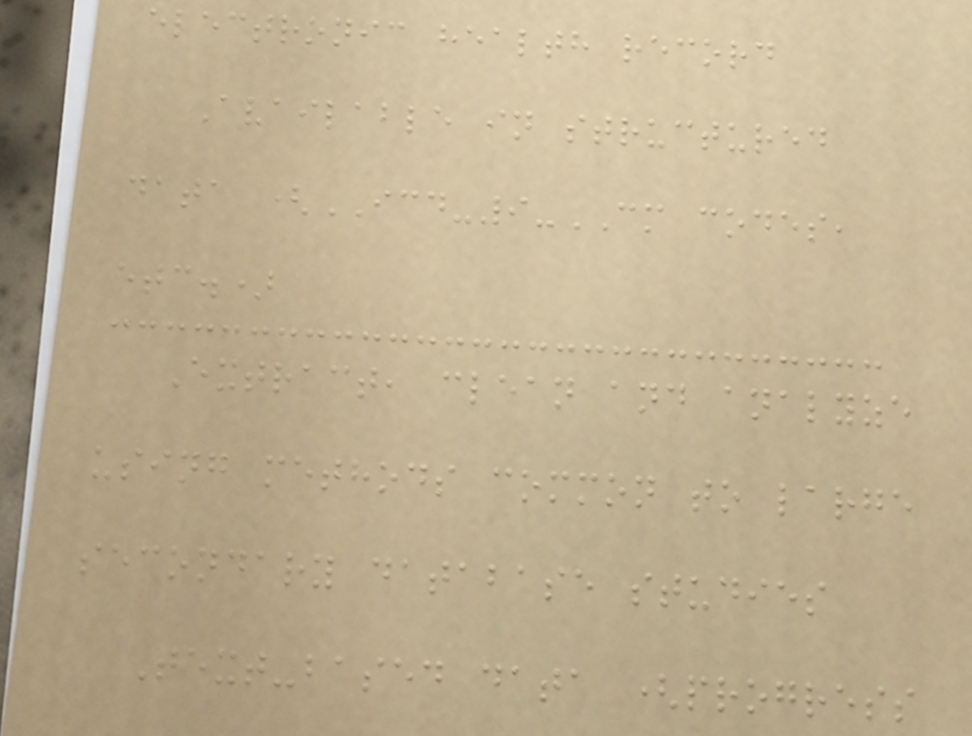electronic health record
Available in structured
data (ICD-9-CM codes,
etc.)
Extract, clean and analyze
using methods common to large
secondary database studies
Text-based data (progress
